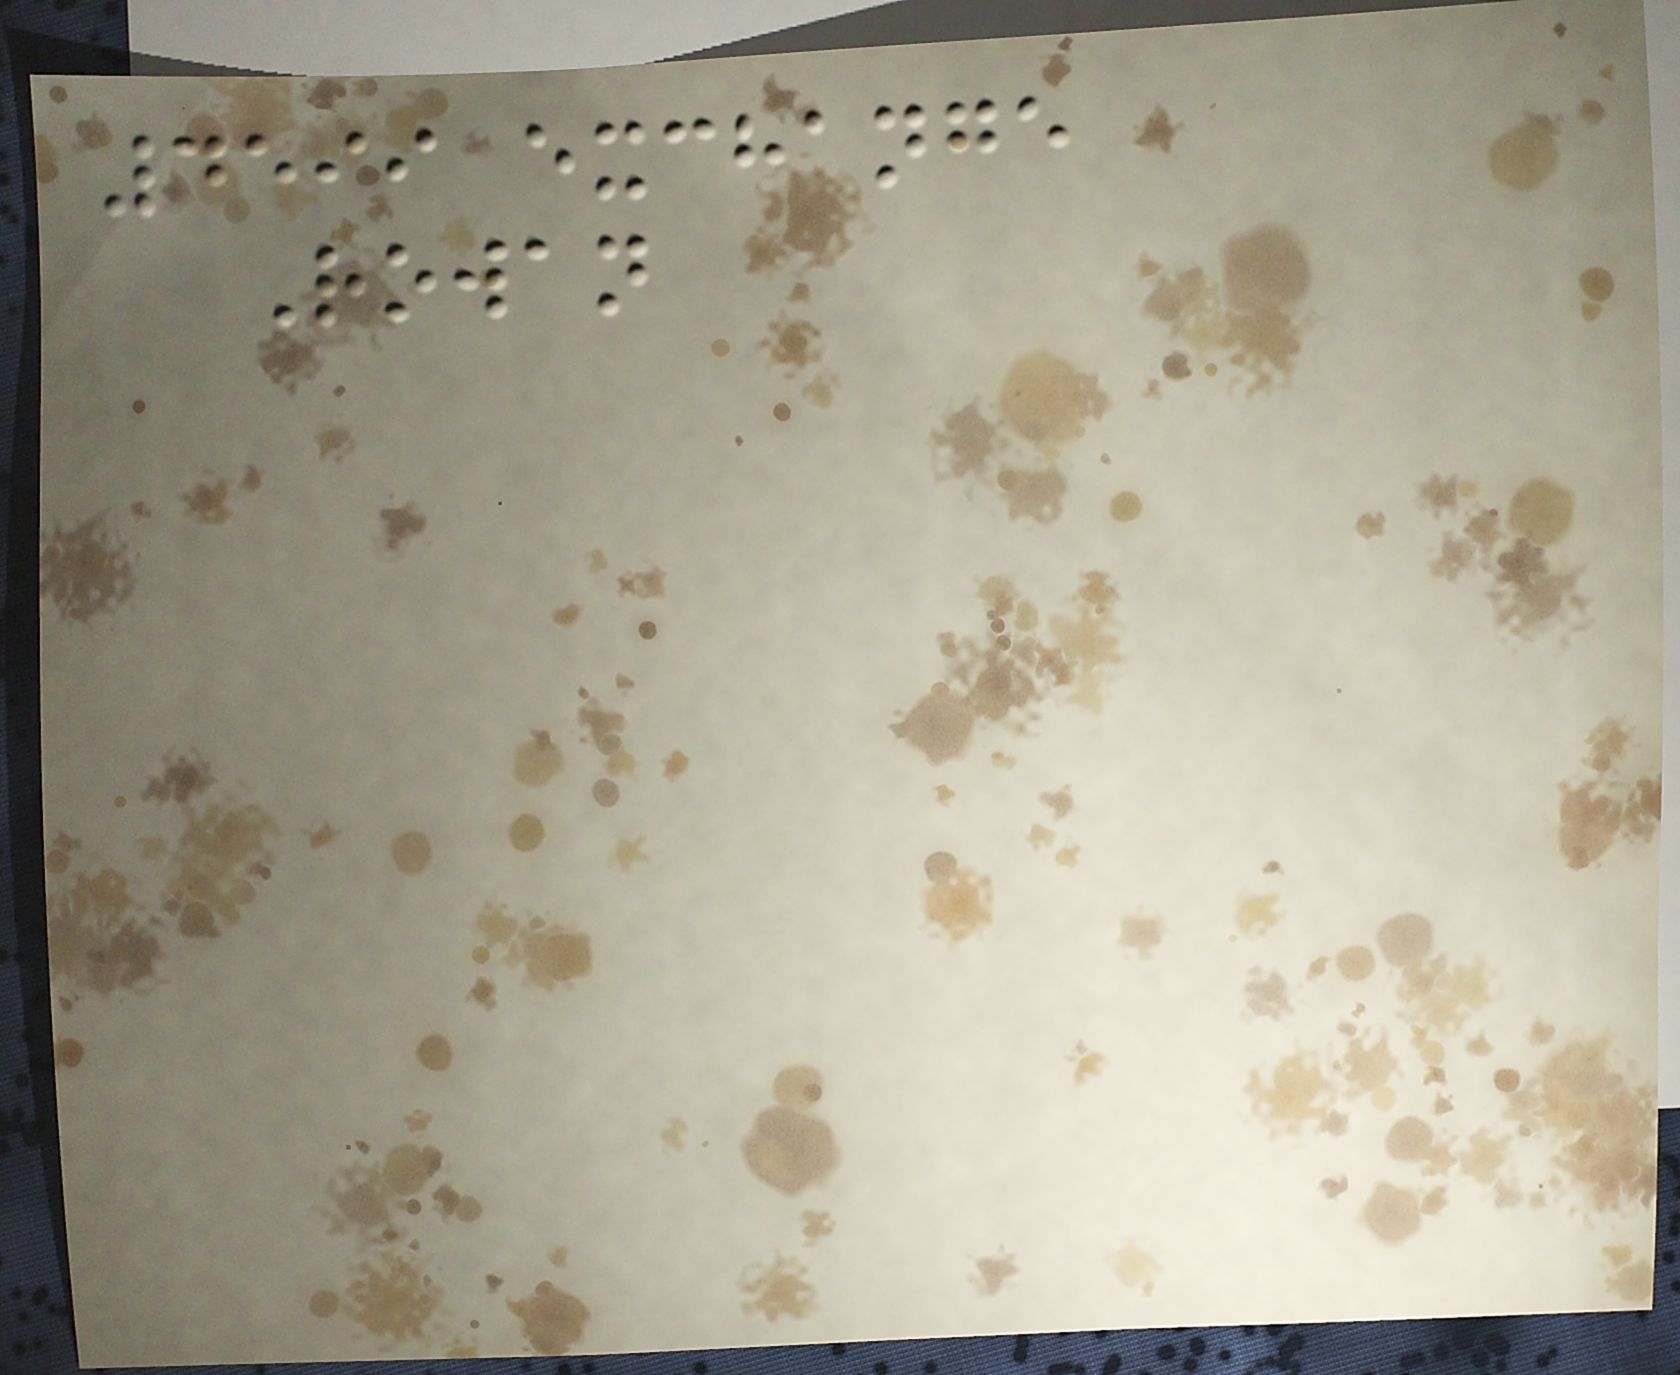4599 exchange
Rowan
